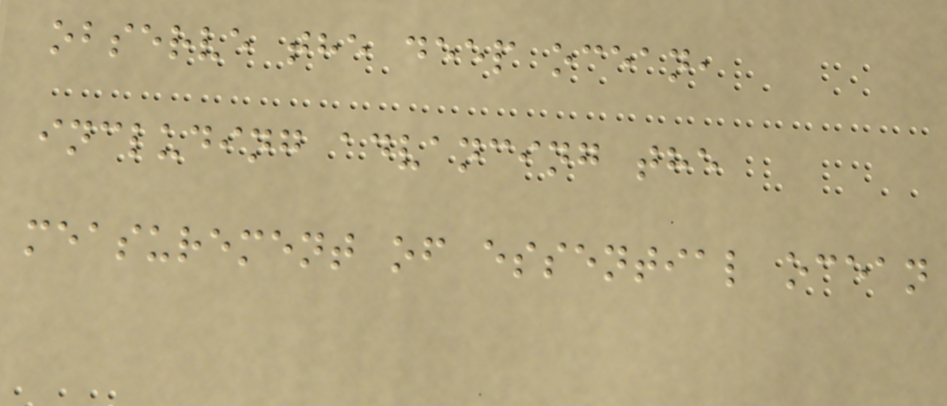observe the deep ocean,
including advancing the
measurement of essential ocean
